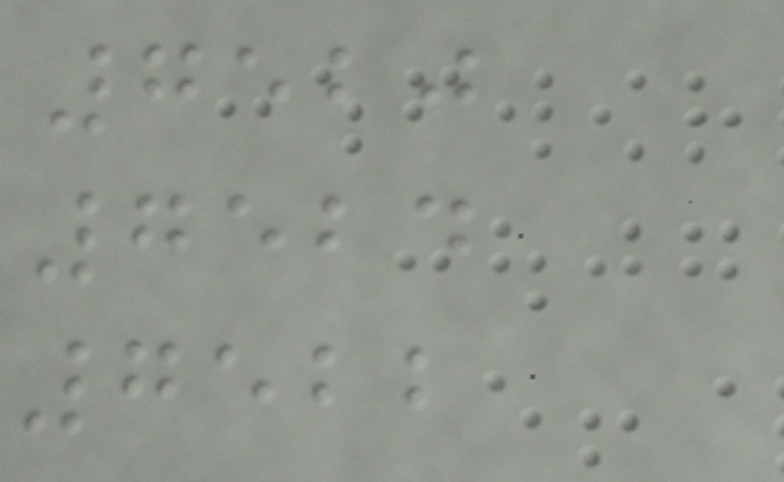7520
7524
7522
